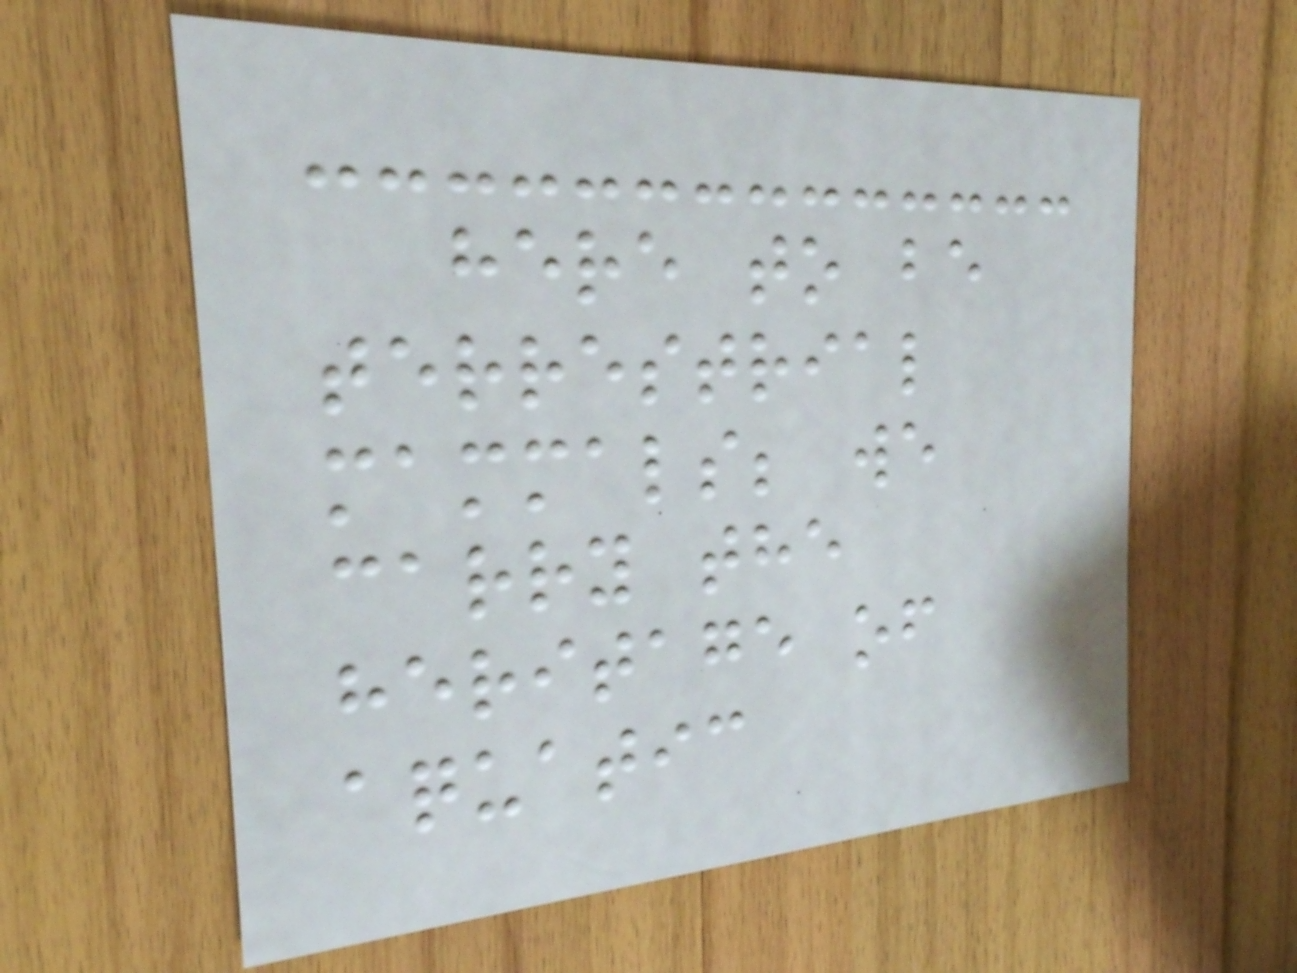here to be
terrestrial
mammals; we
carry the
heritage of
aquatic
